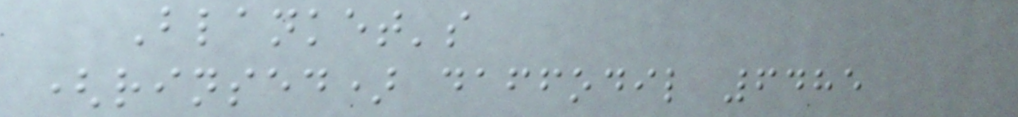Blanket's
(rinsed) daffodil 6485
